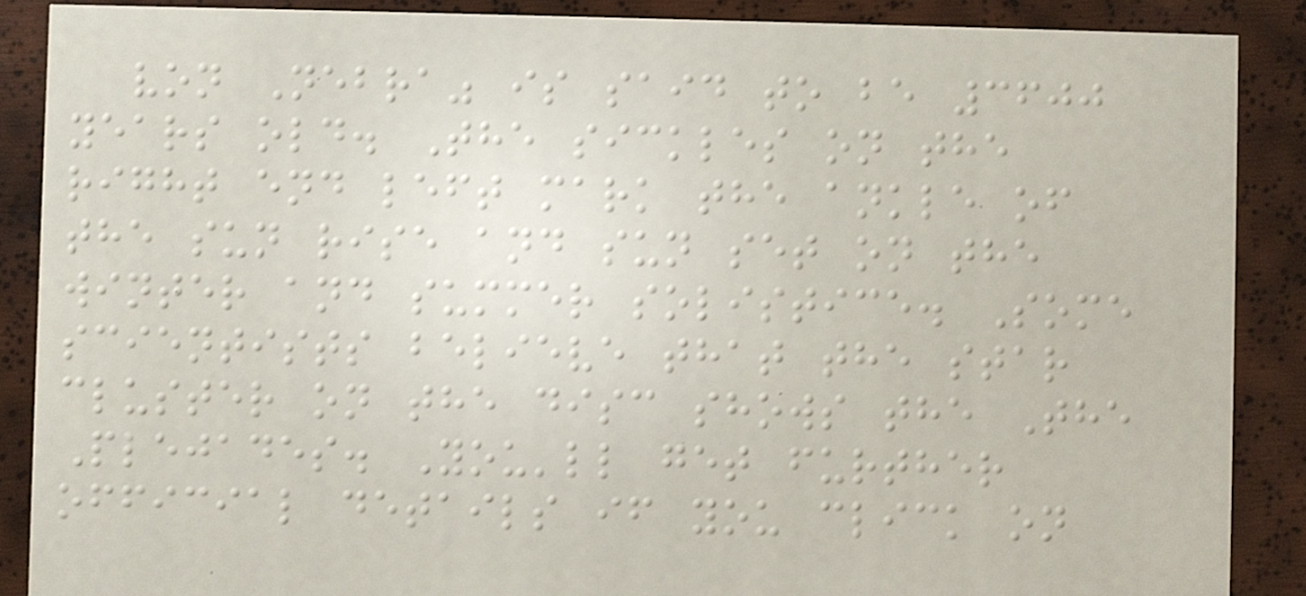von Nebra" is said to be 3600
years old. The sickles on the
right end left mark the ankle of
the sun rise and sun set on the
winter and summer solistice. Some
scientists believe that the star
cluster on the disc shows the The
Plejades. You'll get further
official details if you click on
